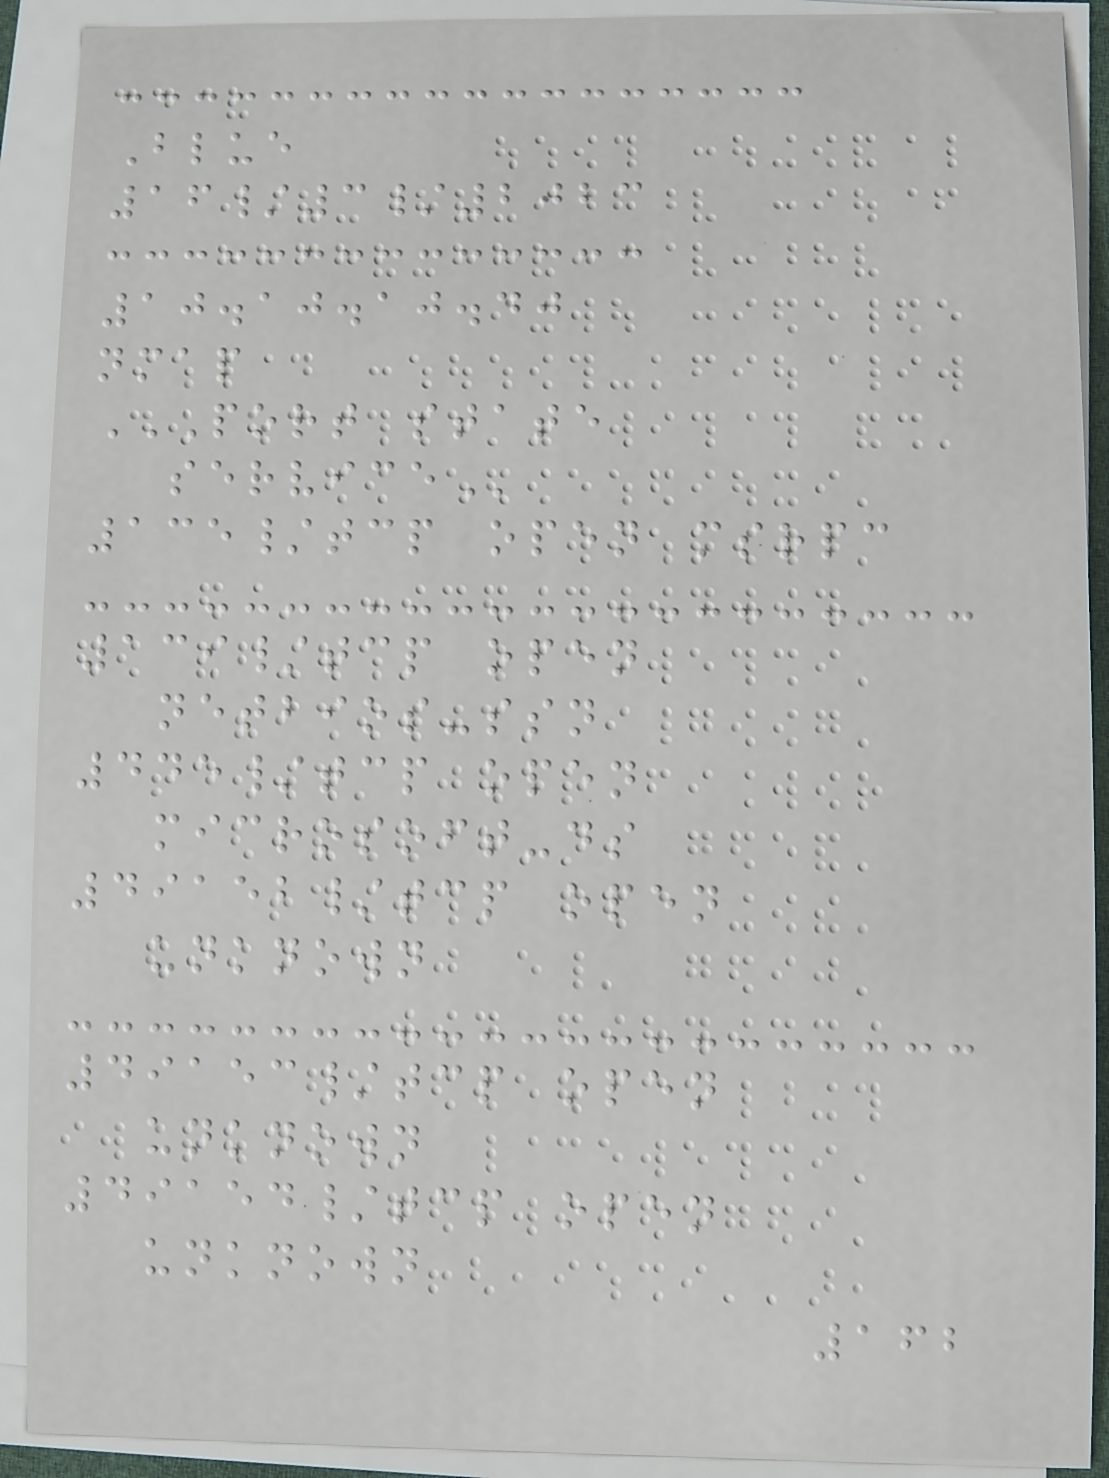Blue
16/3/2023
10.10.10.40
nmap
PORT STATE
SERVICE
135/tcp open msrpc
139/tcp open
netbios-ssn
445/tcp open
microsoft-ds
49152/tcp open
unknown
49153/tcp open
unknown
49154/tcp open
unknown
162
